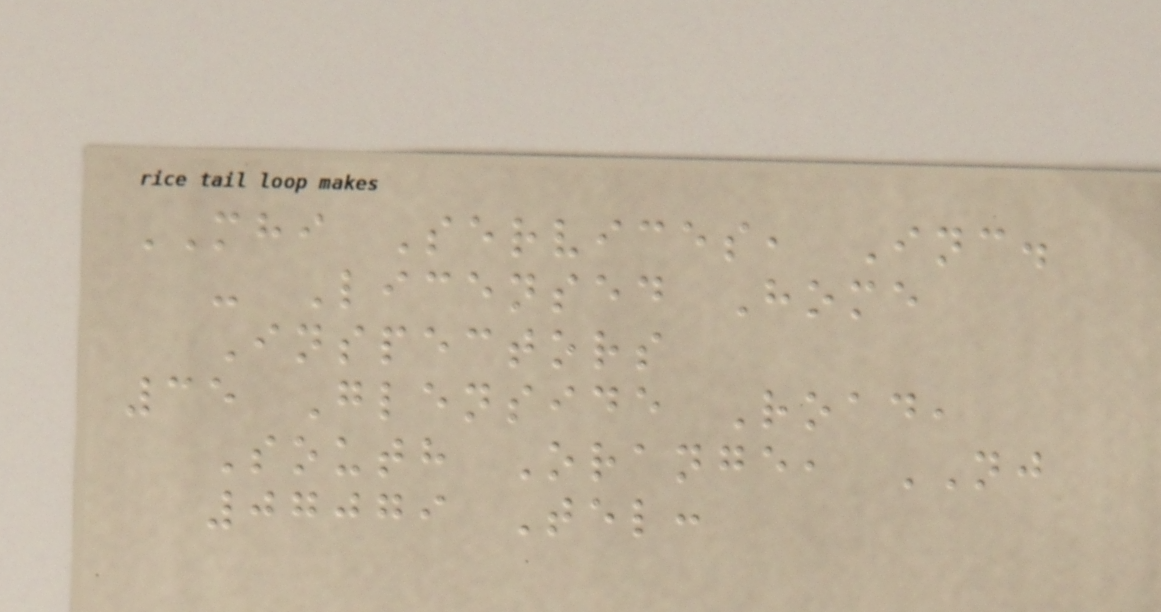MHI Services, Inc.
- Licensed Home
Inspectors
35 Glenside Road,
South Orange, NJ
07079 Tel:
